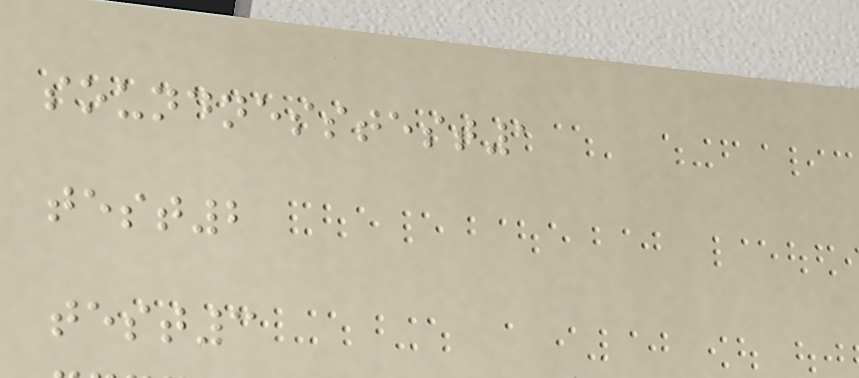soundnesstest1
test2
test3
